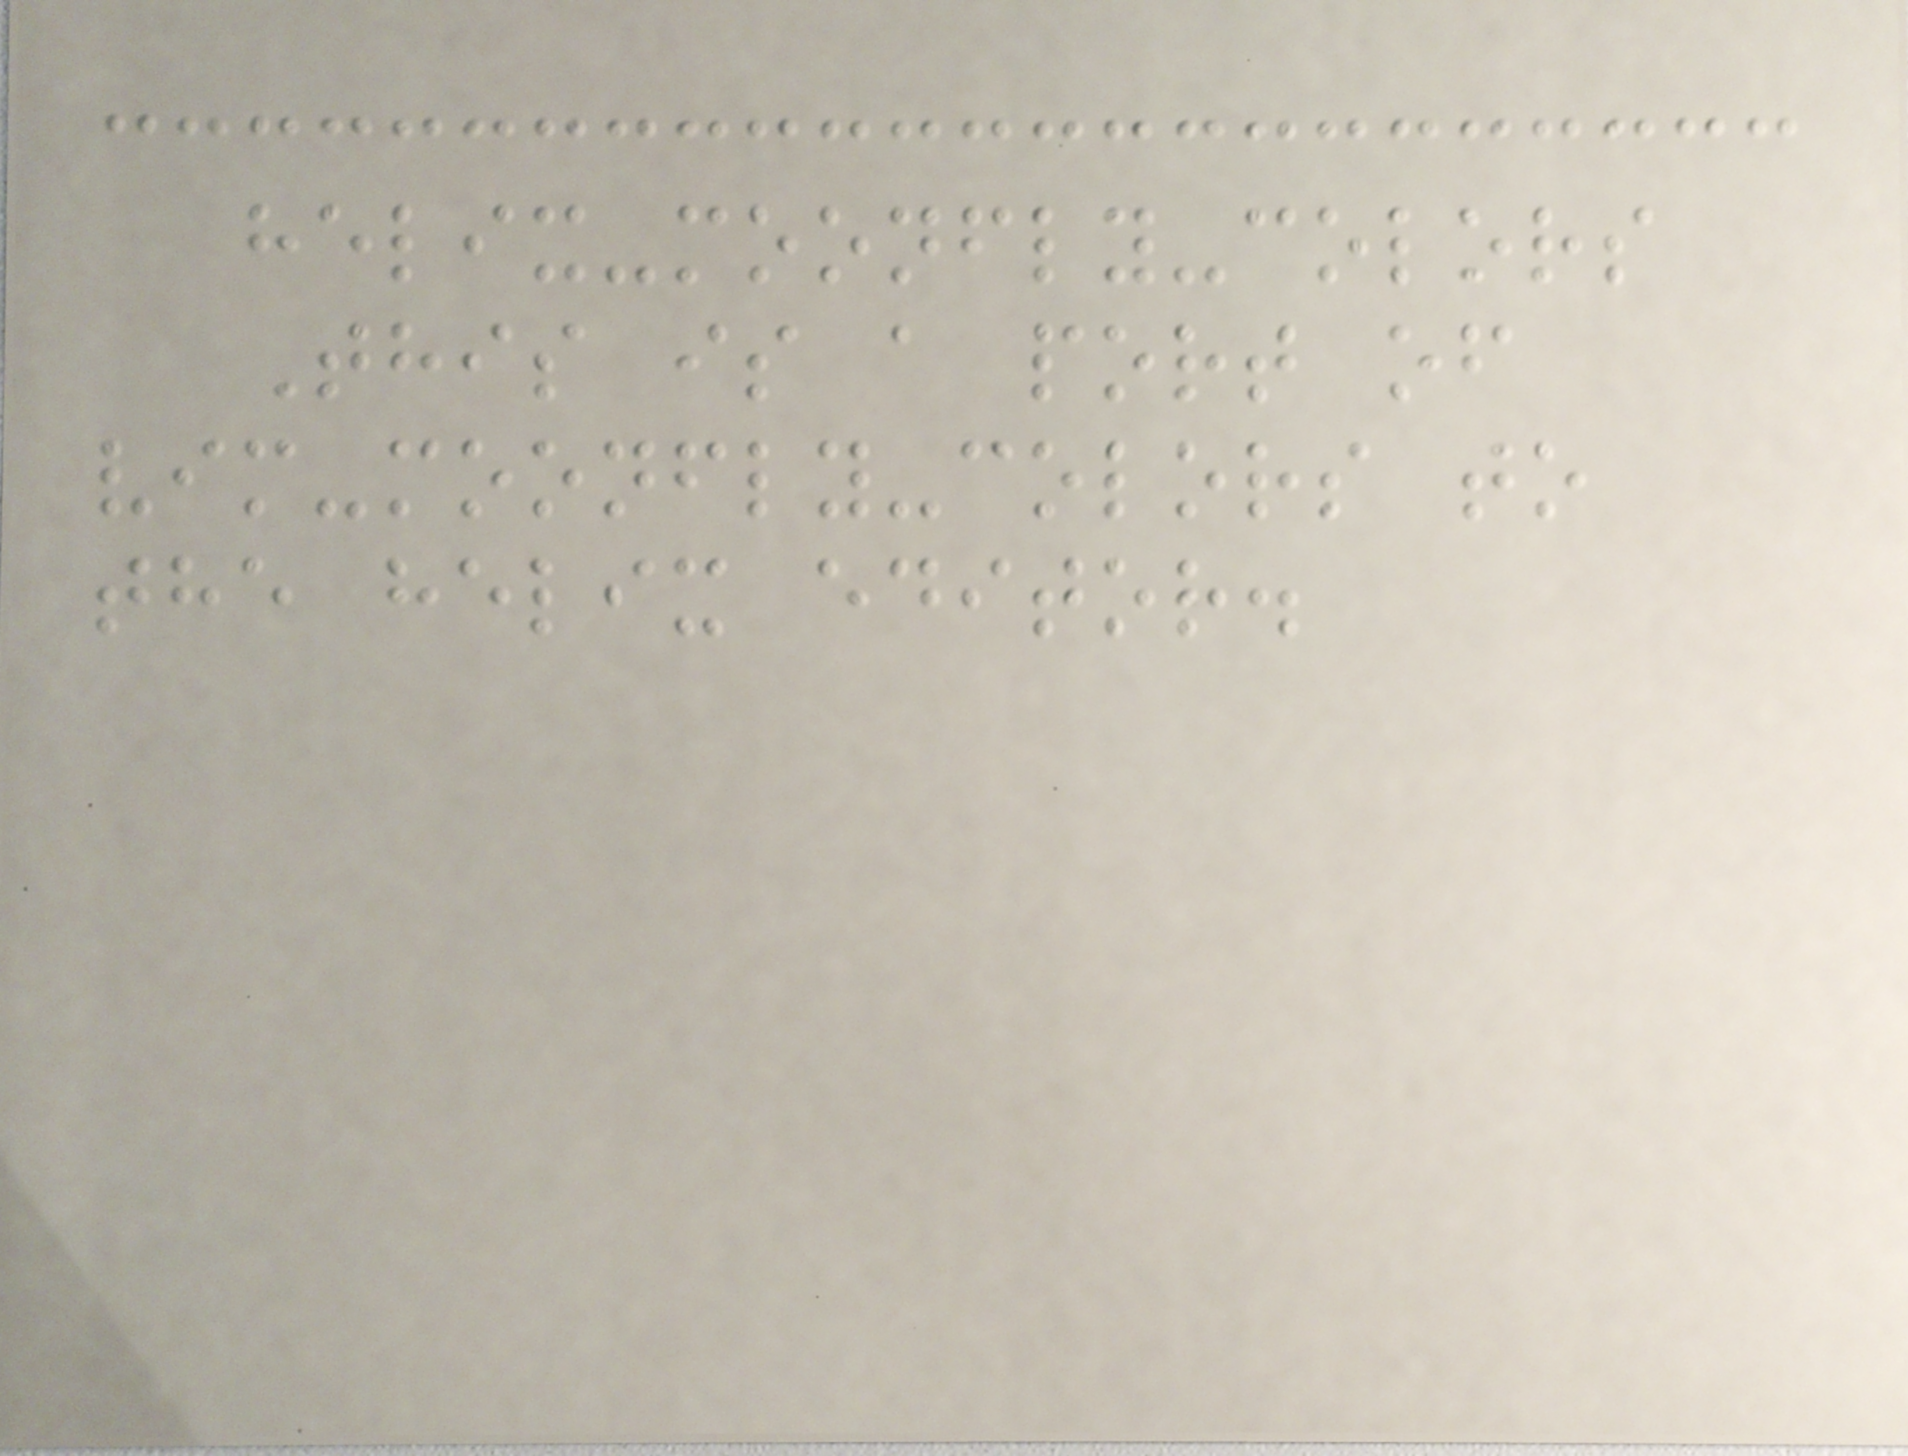helix-moonfly-colors
This is a port of
vim-moonfly-colors to
the helix editor.
